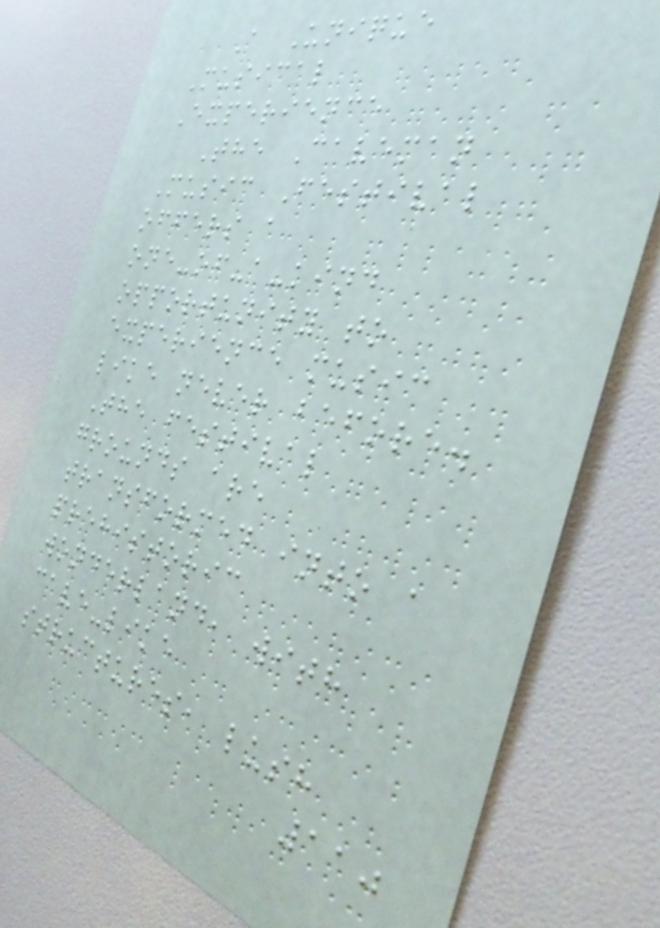A Unique
Musical
Experience
The Caveman
Music Festival
offers a
one-of-a-kind
opportunity to
experience music
like never before.
The festival
grounds are
transformed into a
prehistoric
wonderland, with
cave-like
structures, lush
110
